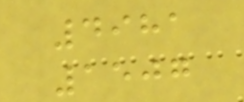4981
1507
